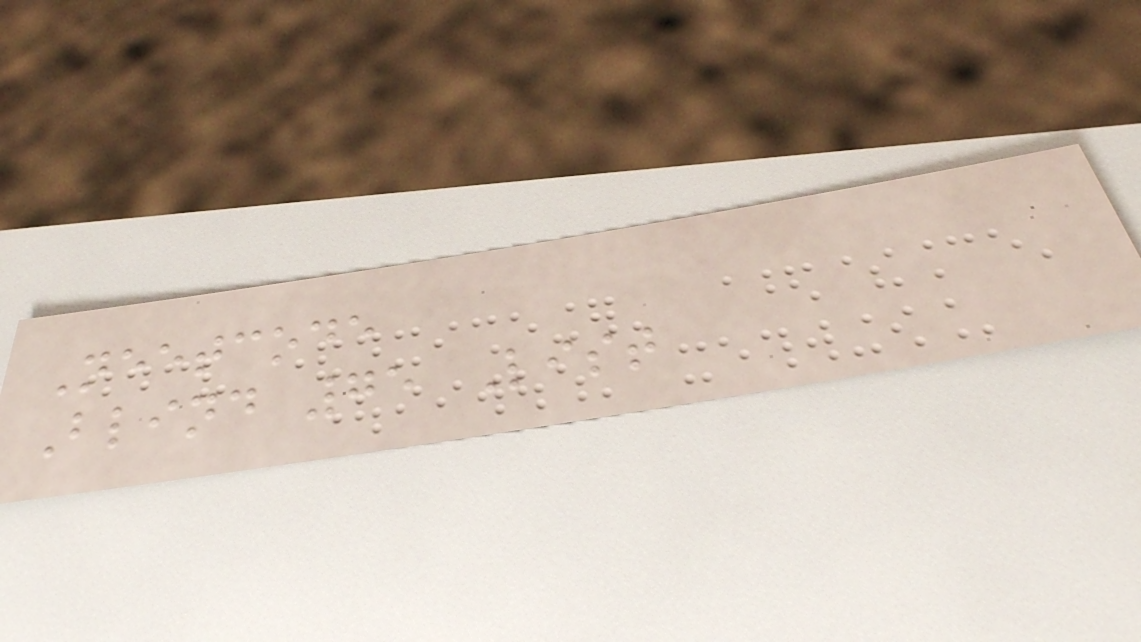Neetcode
Blind 75 List
